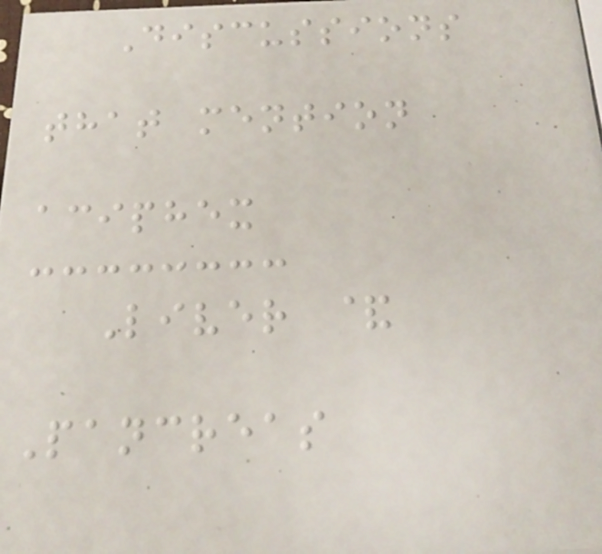Discussions
that mention
aciphex
Liver &
Pancreas
